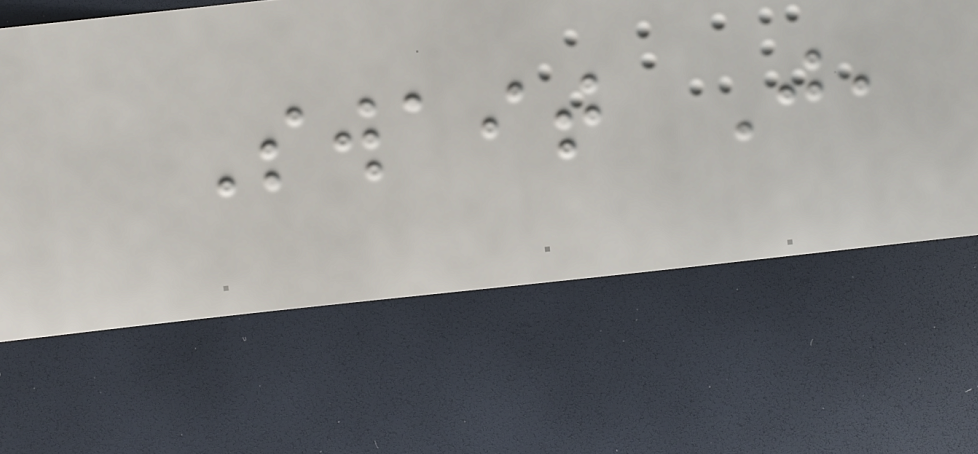Swait J,
